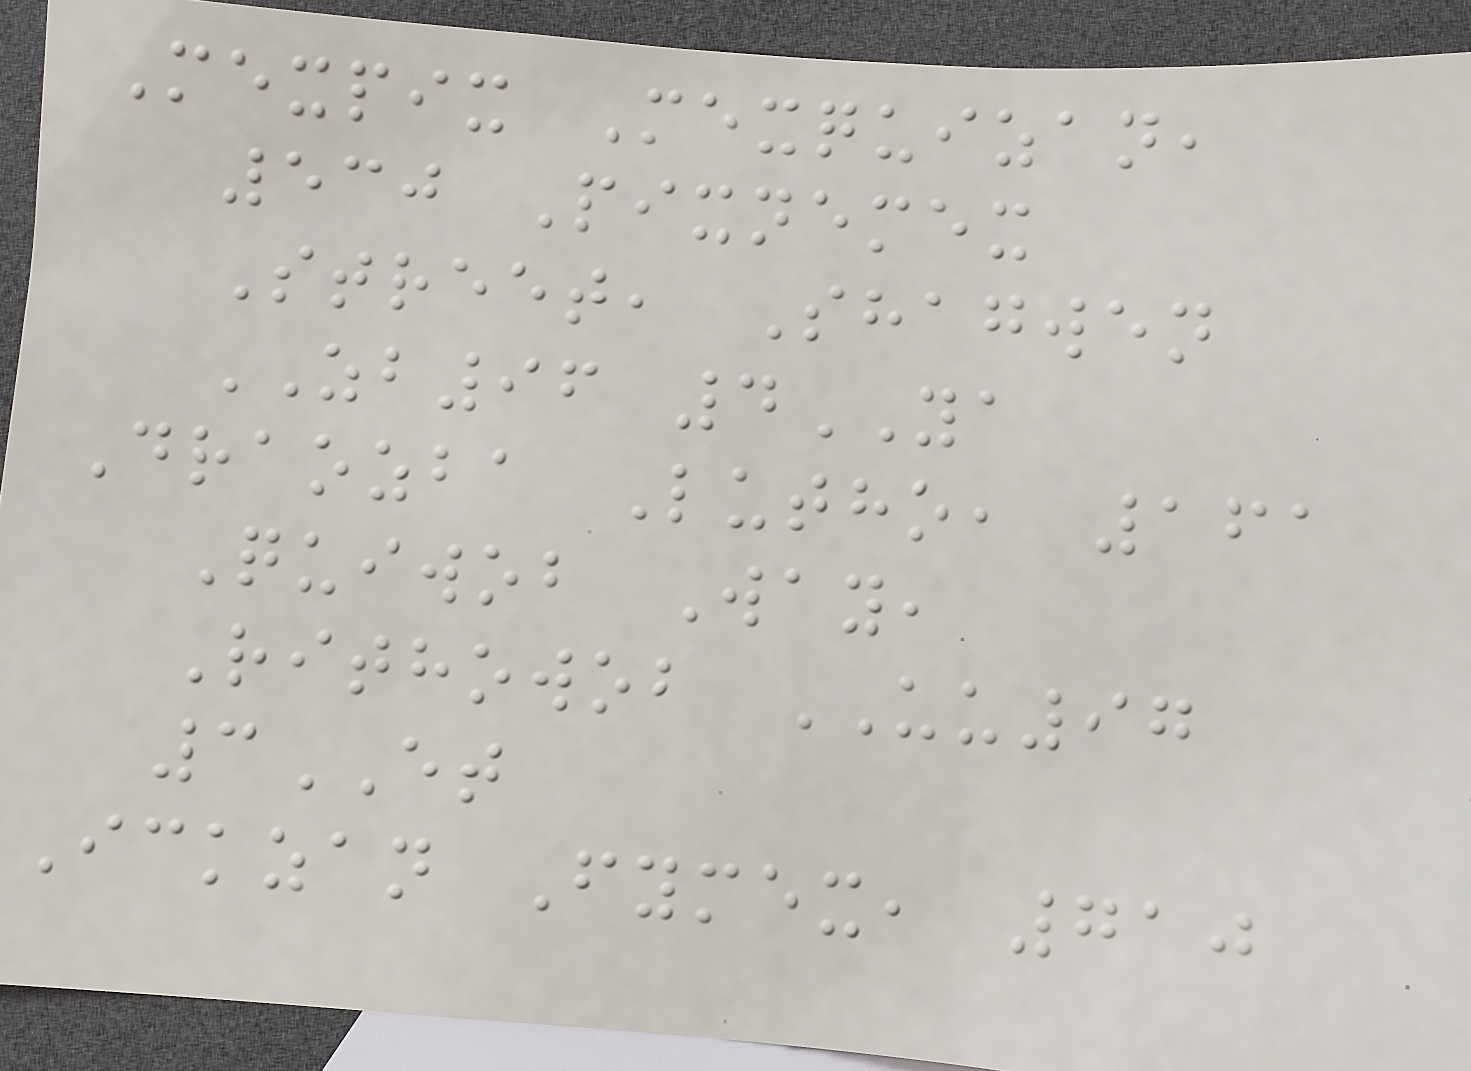Mexpix Mexquizan,
530 Pixnemex
Street, Shagwen
ZB96 4YA
Draozba Lutho, 161
Quiwob Way,
Rithowob UU97
3ET
Ickzan Fymex, 710
